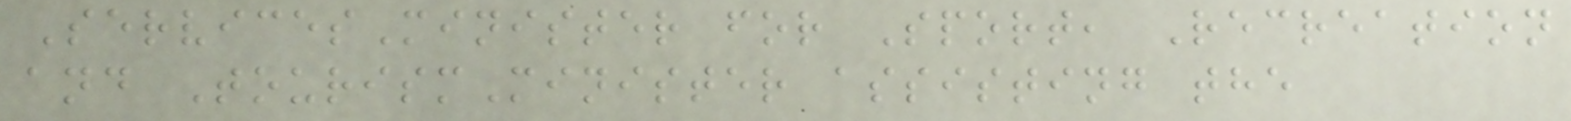ServicesMinister for Sport, Recreation
and TourismMinister assisting the
